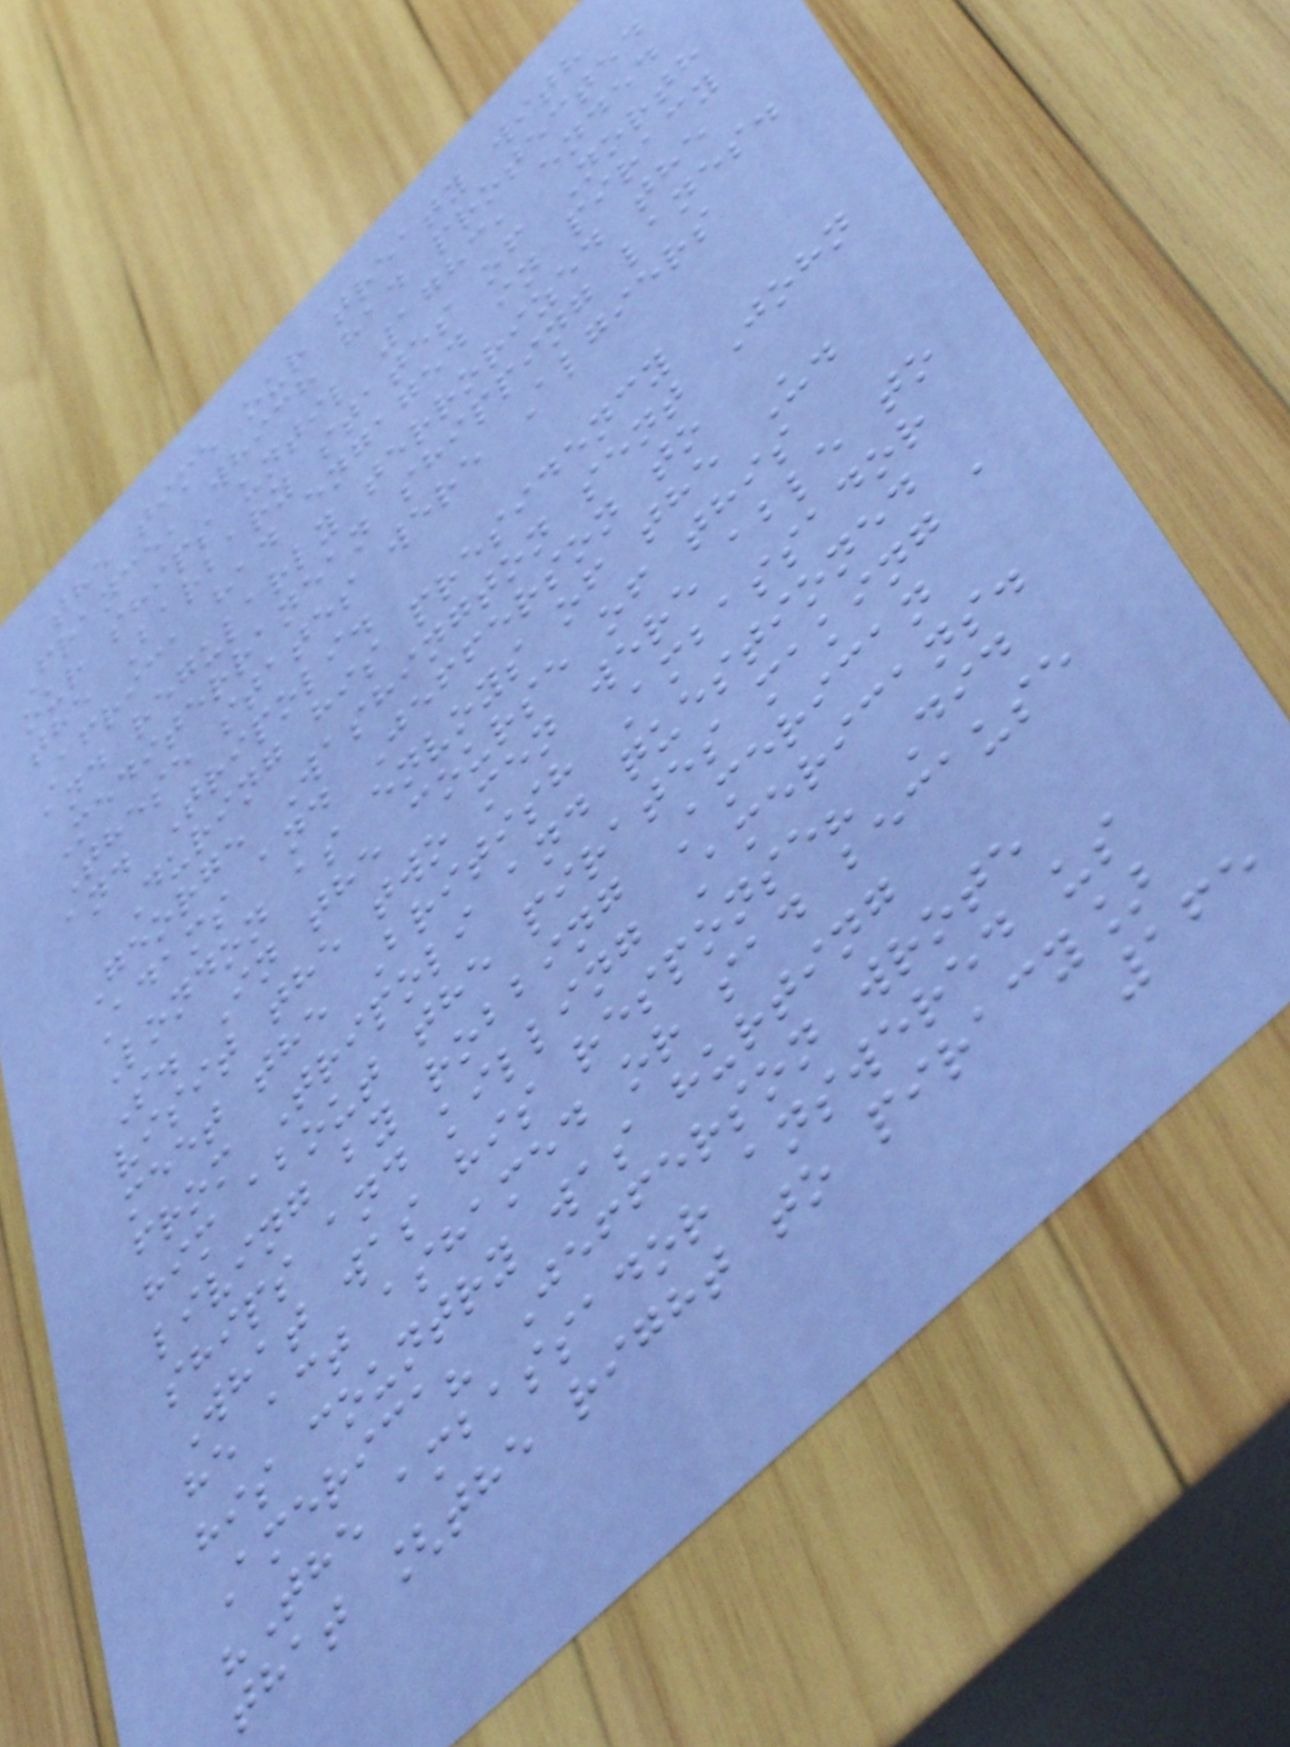the time our treaty with
France, which had protected
our ships until 1783, ended
the Barbary states of North
Africa had engaged in piracy
and regularly terrorized the
Mediterranean shipping lanes.
These states were Algiers
and Tripoli.
During his presidency
George Washington sent John
Adams and Jefferson to
London as envoys of the U.
S. In the course of this
visit the two men were able to
meet the British Ambassador
from Tripoli and questioned
him about the pirates making a
living by robbing American
ships and killing Americans.
What was his response? Did
he act ashamed or sad because
his country was hurting
America? Jefferson wrote
"The ambassador answered us
that [the right to piracy]
165
